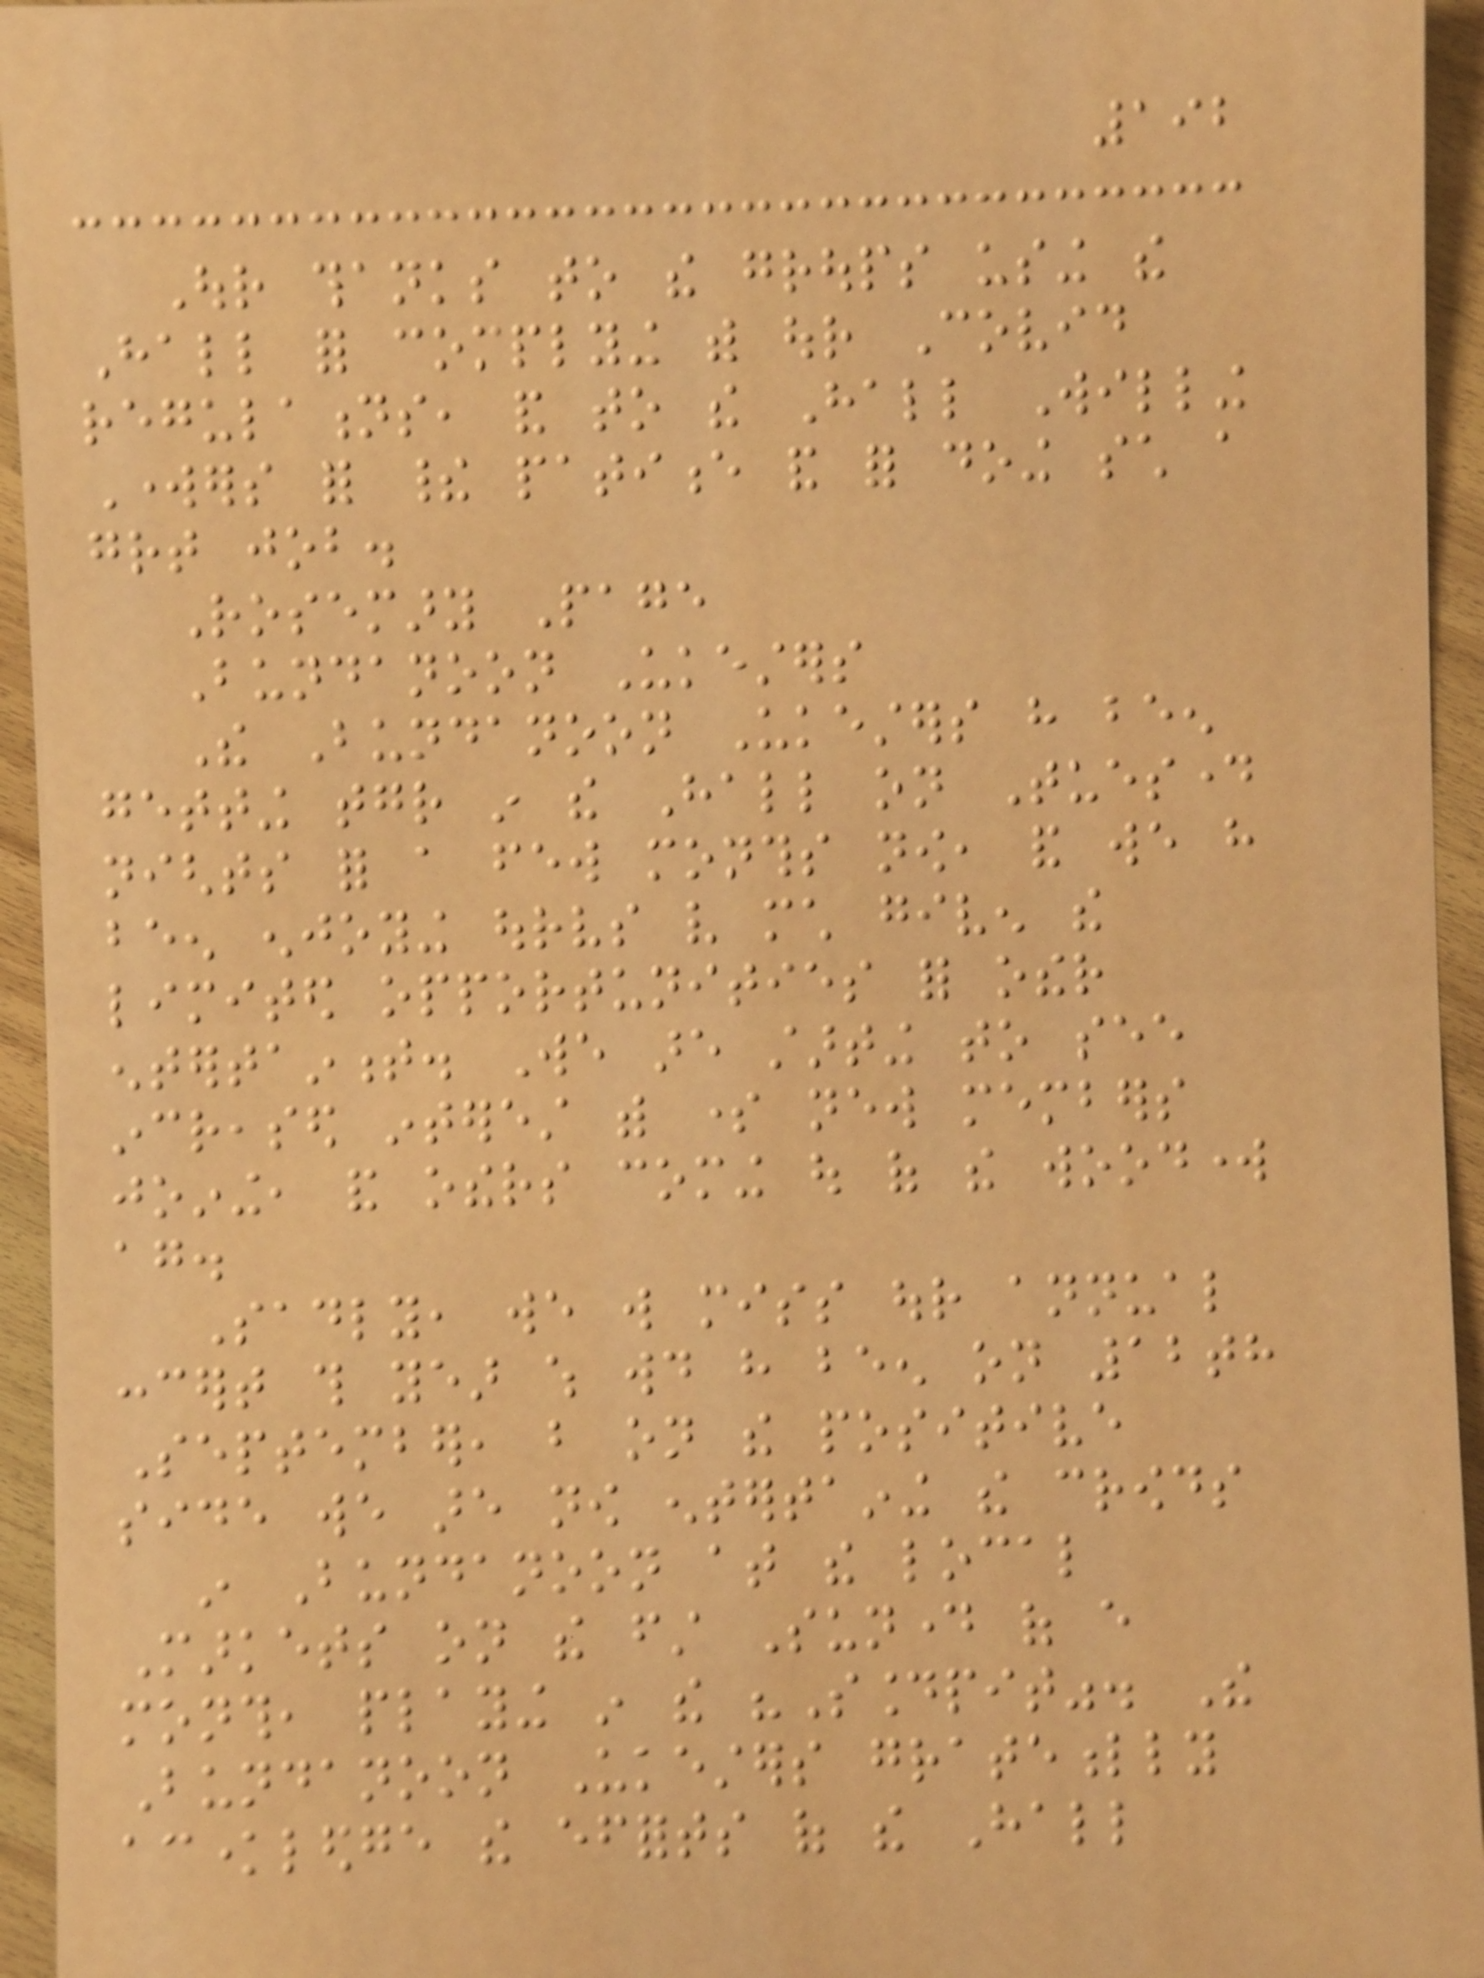192
Our thanks to the groups using the
Hall for complying with our Covid
regulations, and to the Hall Willing
Workers for their patience and for doing such a
great job.
Rosemary Page
Bundanoon Ukesters
The Bundanoon Ukesters have been
getting together in the Hall on Tuesday
nights for a few months now, and we have
been enjoying ourselves very much given the
limited opportunities for other
entertainment. We are starting to see
increased interest with some new members
joining, and others coming out of the woodwork
again.
Sadly, we will miss our annual
concert this year which would have been on 12th
September, but on the positive
side we are now entertaining the crowds
in Bundanoon at the local
Markets on the first Sunday of every
month, playing in the "Soundpit". The
Bundanoon Ukesters gratefully
acknowledge the efforts of the Hall
